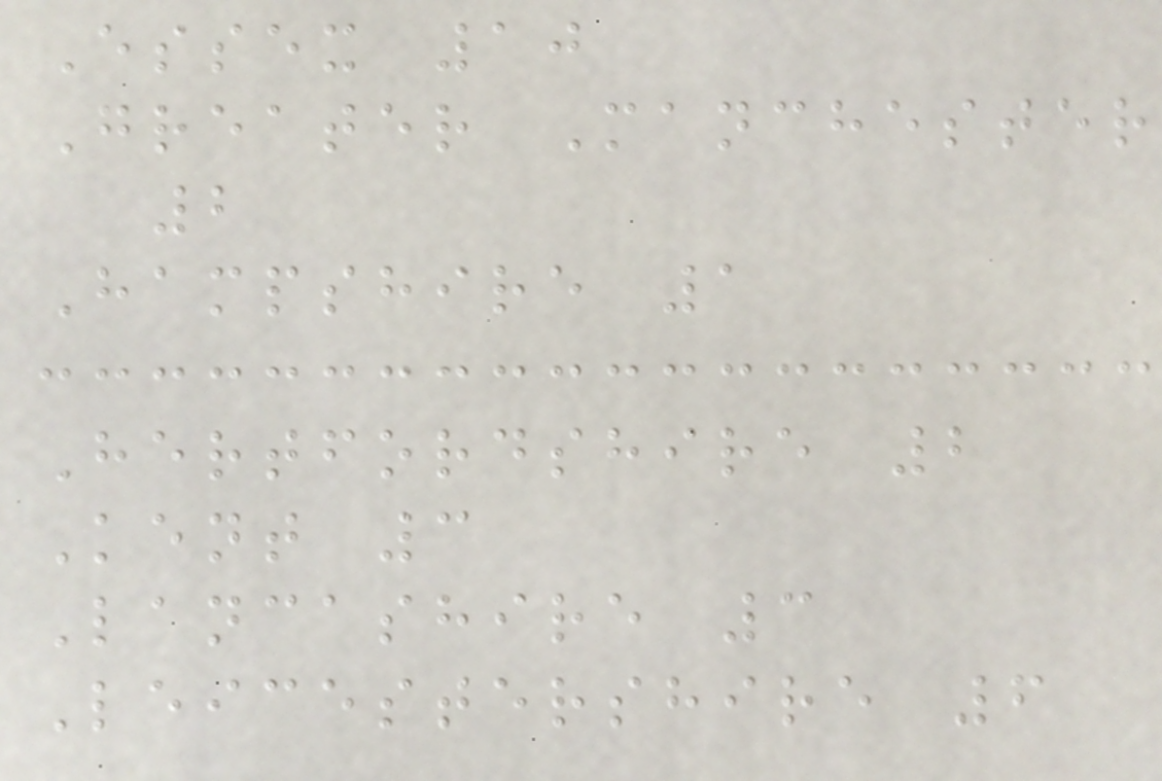Essex 10
Greater Manchester
2
Hampshire 1
Hertfordshire 2
Kent 3
Lancashire 3
Leicestershire 6
